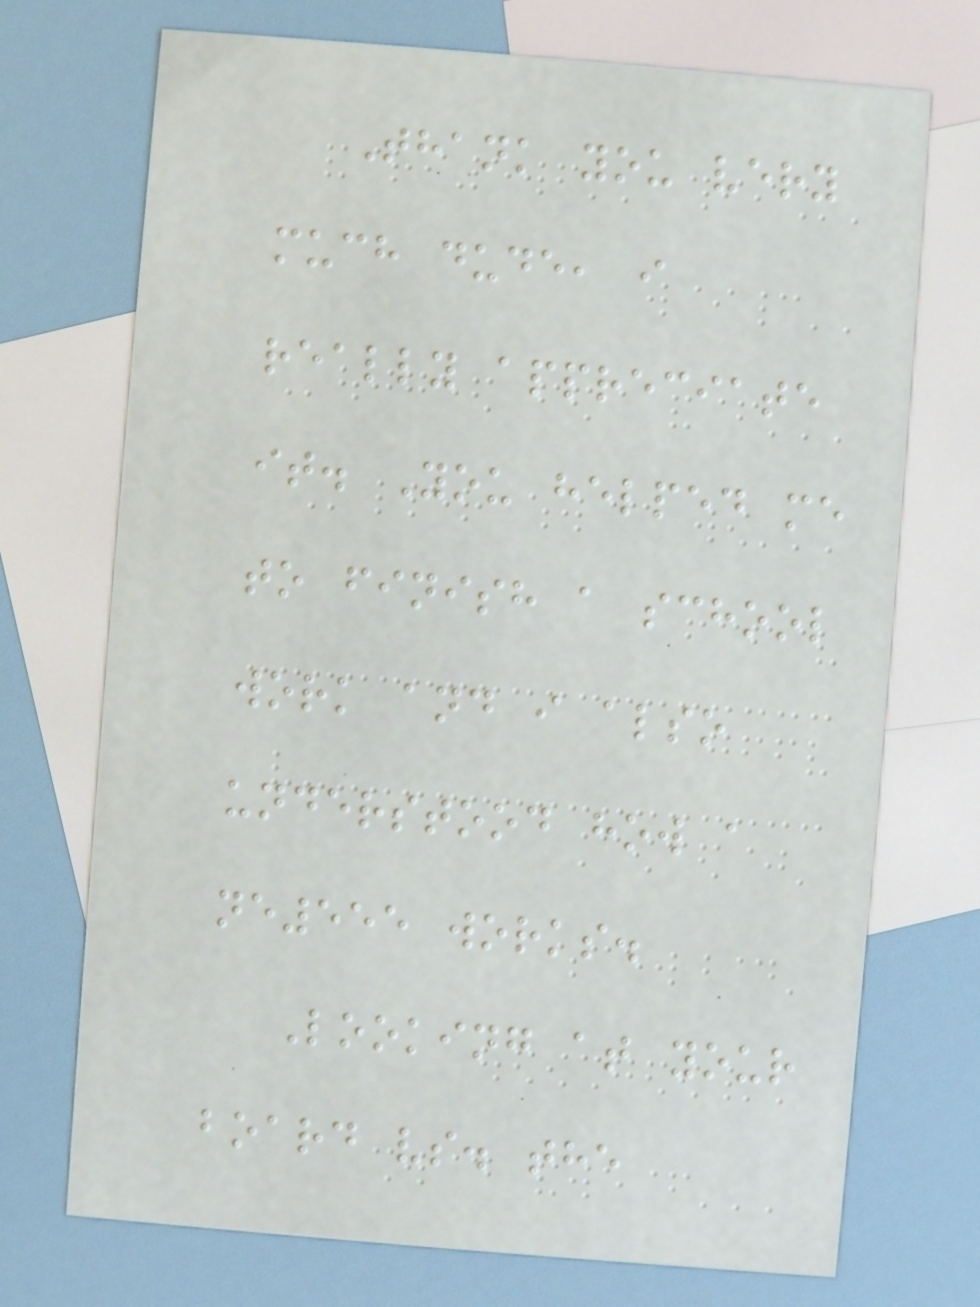Thank you very
much dude, i
really appreciate
it. You helped me
to finish a school
work and i also
understood how a
ne555 works.
Looking at your
board vs. the
